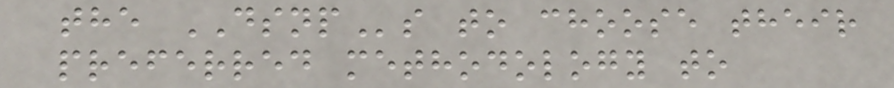the DSNPs to choose their
preferred methodology to
